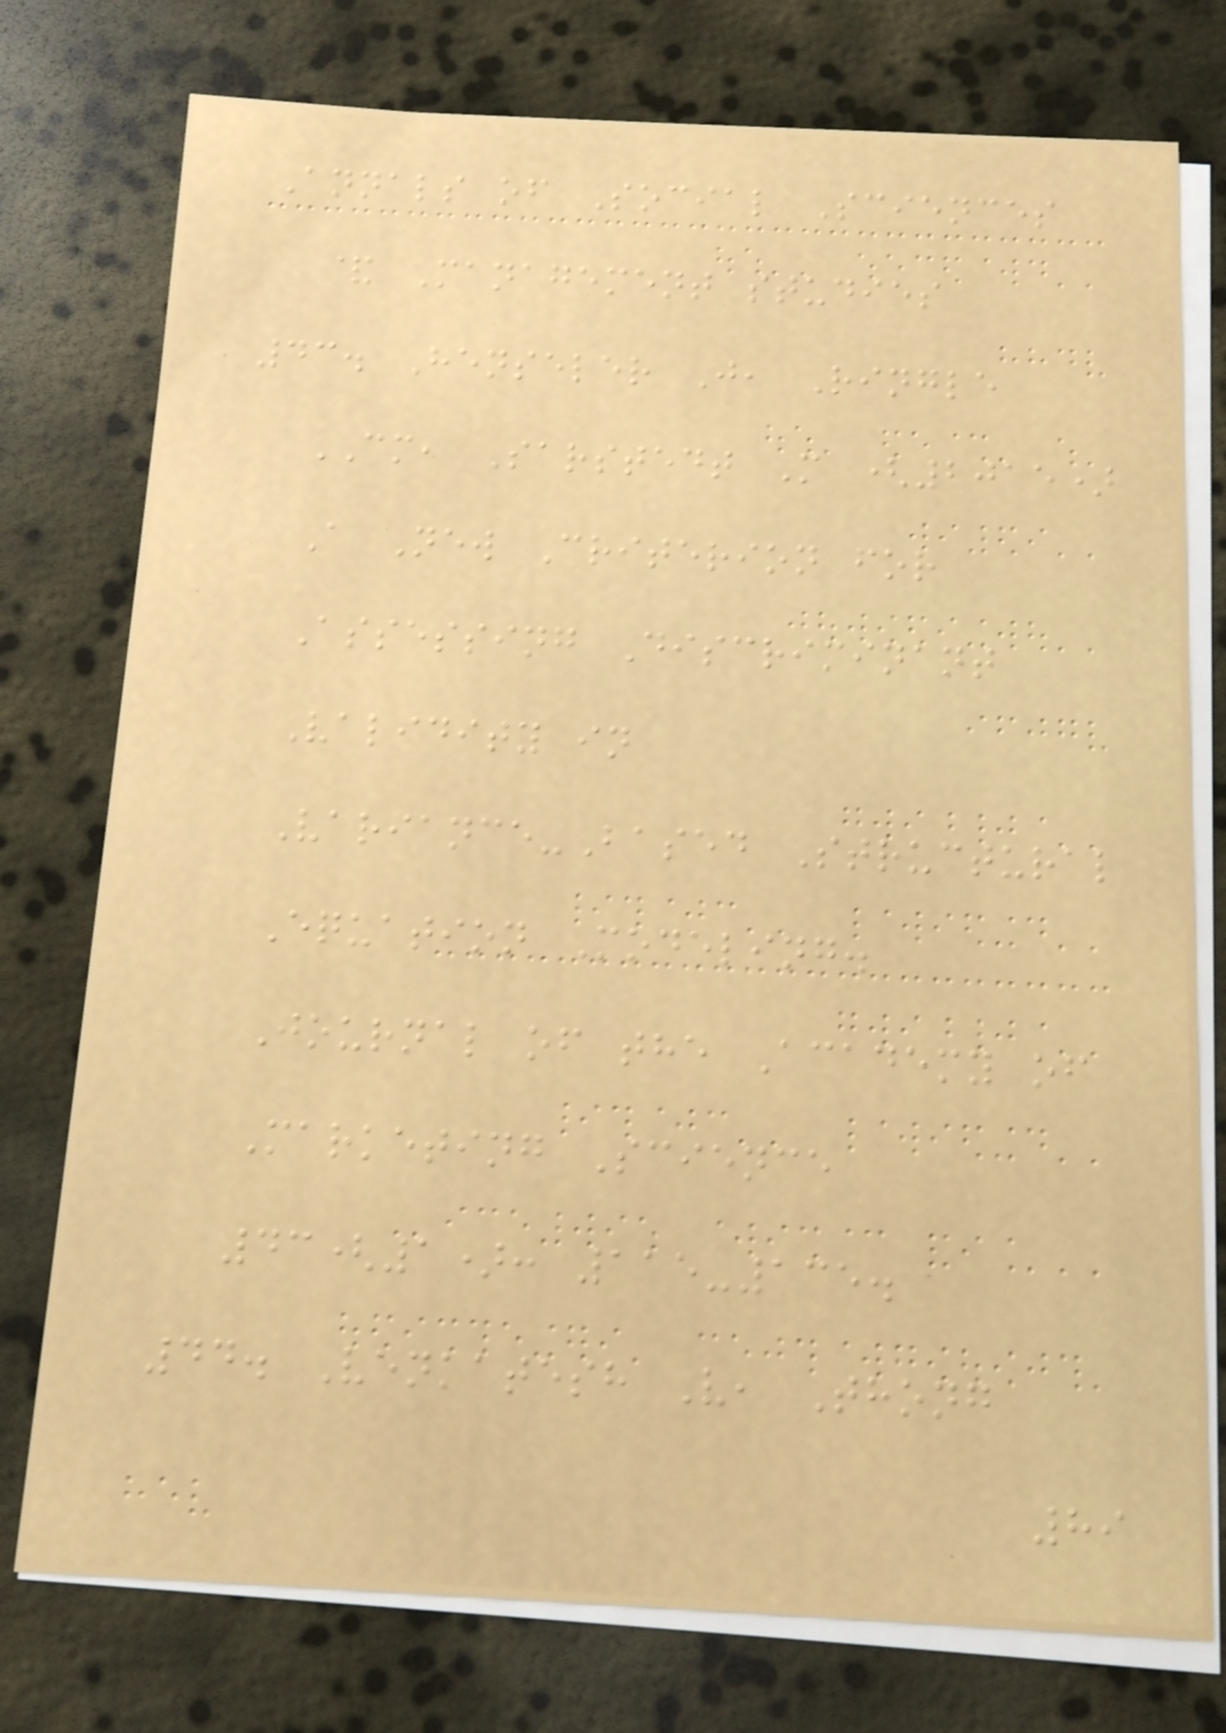Annals of Social Sciences
& Management studies
43. Henseler J, Ringle
CM, Sarstedt M (2015)
A New Criterion for
Assessing Discriminant
Validity in
Variance-Based Structural
Equation Modeling.
Journal of the Academy of
Marketing Science
43(1): 115-135.
44. Venkatesh V, Thong
89
